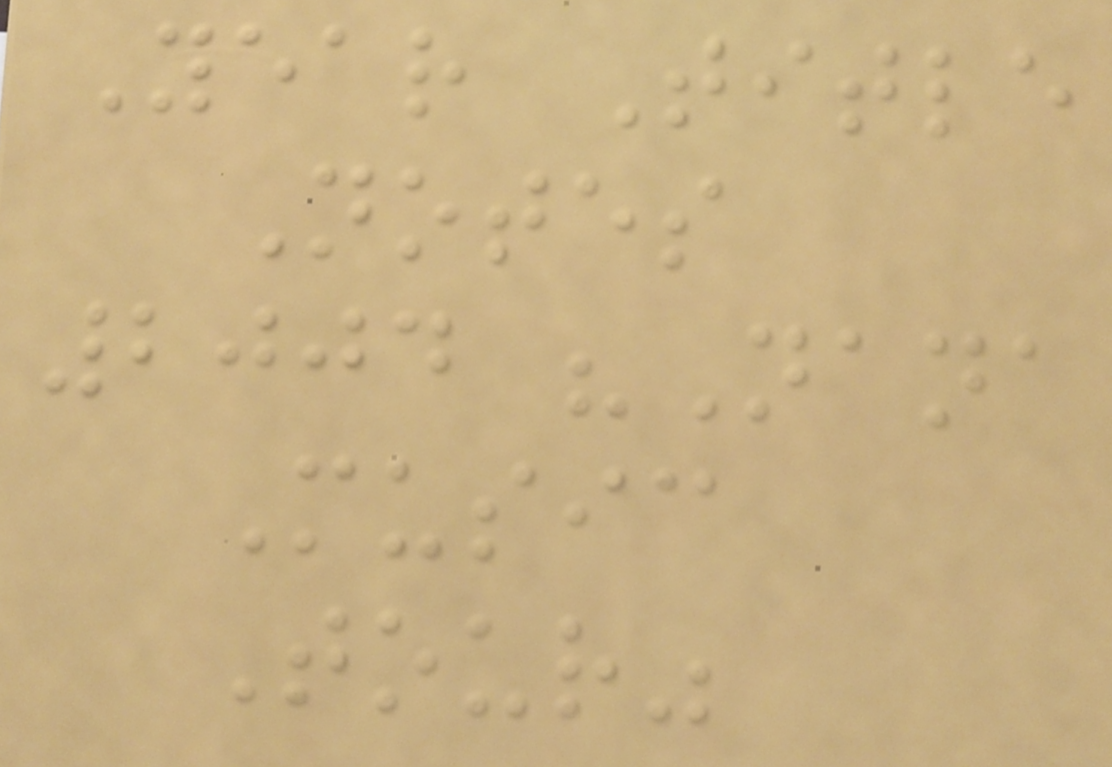Year Title
Notes
2004 "Nana
Music
Tour"
